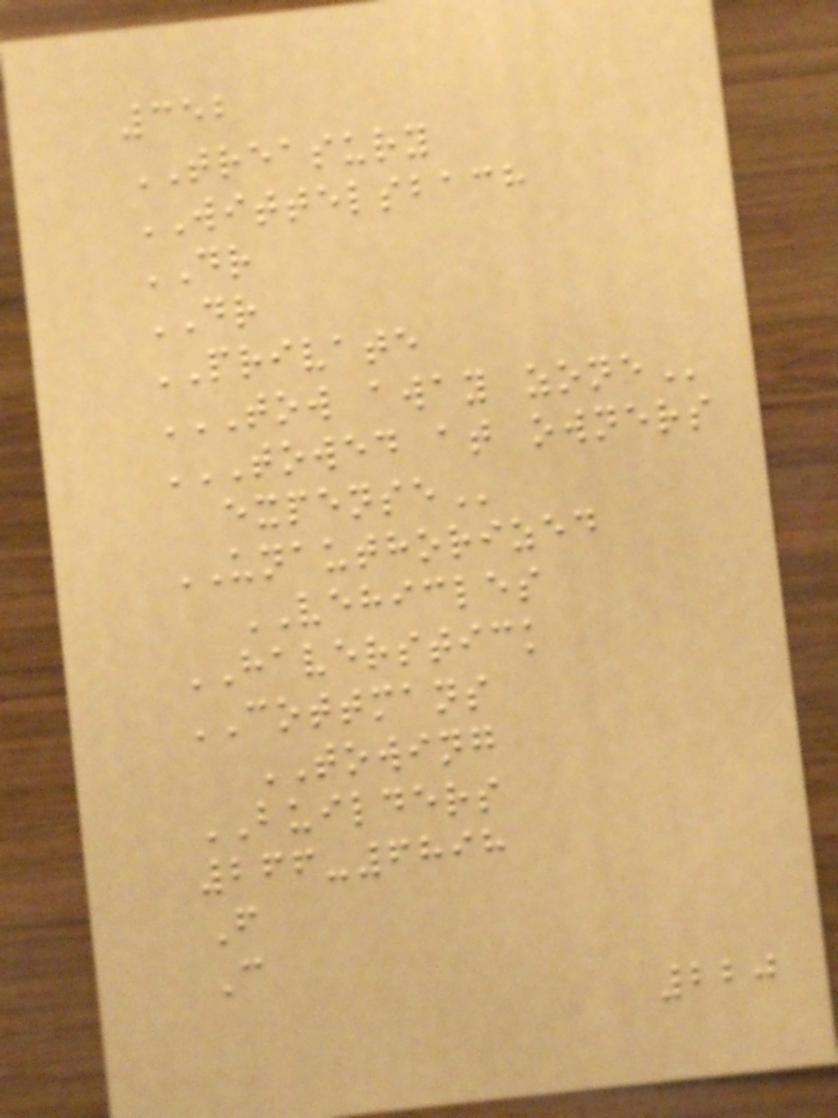352
TREASURY
WITTELSBACH
DR
DR
PRIVATE
TOW AWAY ZONE
TOWED AT OWNERS
EXPENSE
UNAUTHORIZED
VEHICLES
HAVERSTICK
COTTMANS
TOWING
BUILDERS
266-6898
F
C
220
